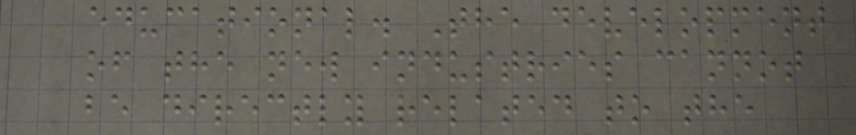educational. The development
of the new industries cannot
be directly related to the
